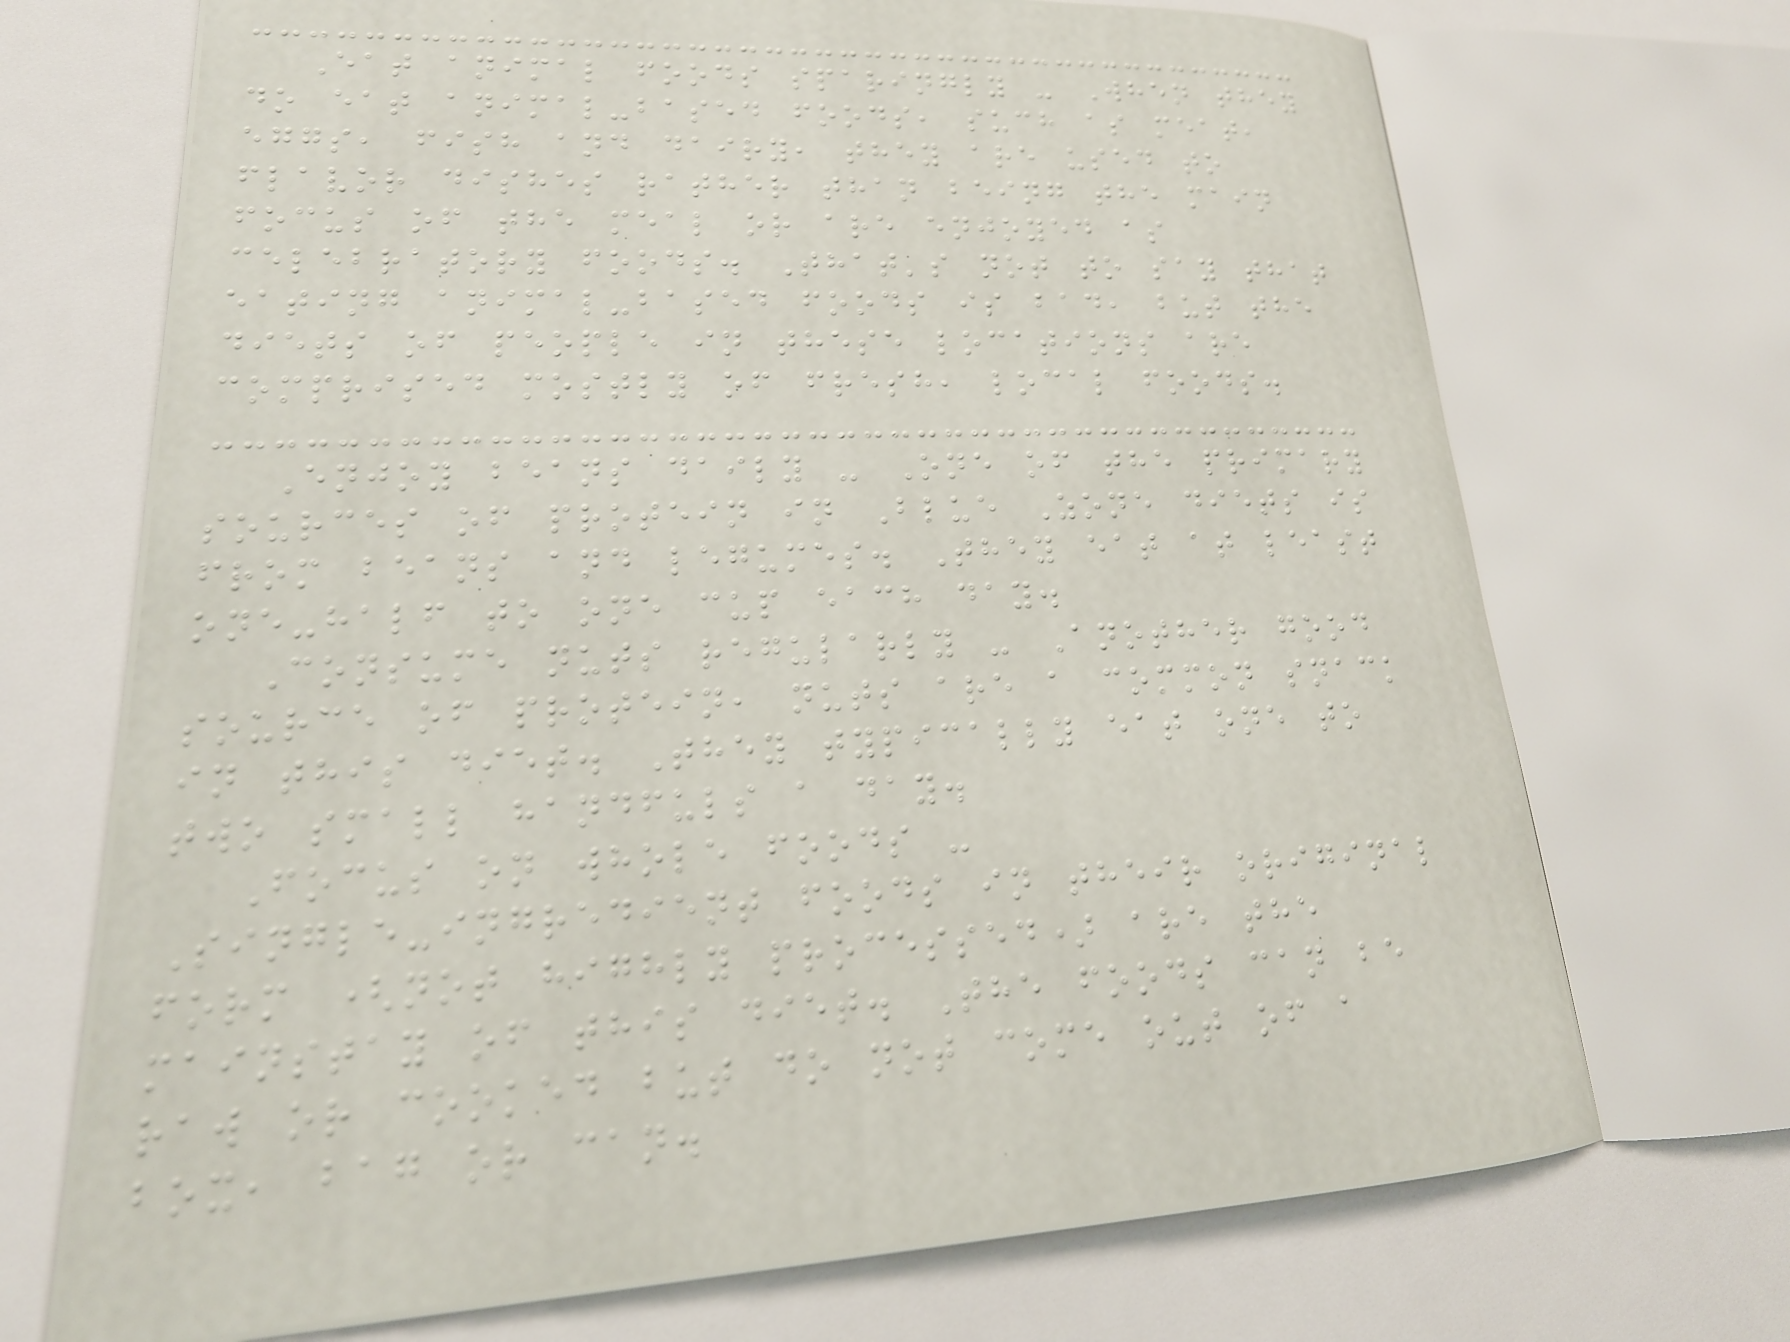Eat animal foods sparingly - When they
do eat animal-based foods, such as meat,
eggs, fish and dairy, they are used to
flavor dishes rather than being the main
focus of the meal or are enjoyed as
celebratory foods. That's not to say that
eating animal-based foods is bad, but the
diets of people in these locations are
comprised mostly of fresh, local foods.
Enjoy beans daily - One of the primary
sources of protein in Blue Zone diets is
from beans and legumes. They eat at least
one-half to one cup each day.
Consume nuts regularly - Another good
source of protein, nuts are a common snack
in this diet. They typically eat one to
two small handfuls a day.
Focus on whole foods -
Single-ingredient foods in their original
form (not highly processed) are the
mainstay of this diet. The foods can be
raw or cooked but do not come out of a
box, bag or can.
